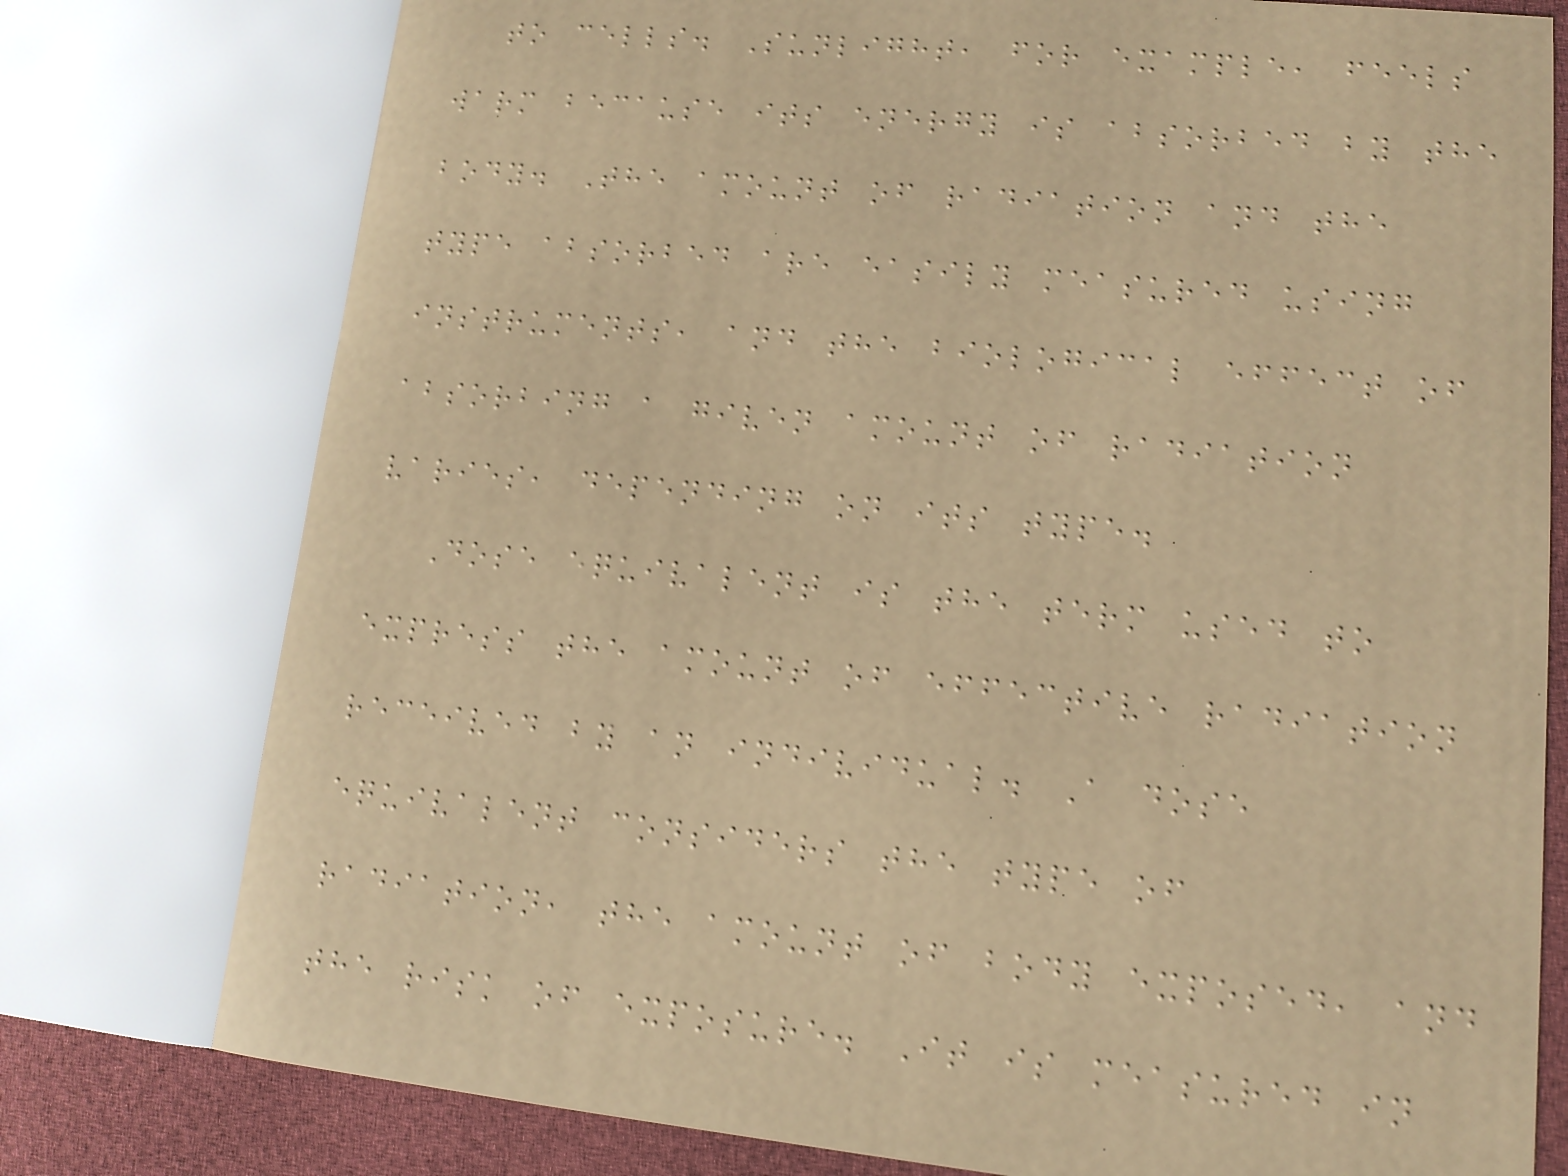to cells. Sunlight, for example, feels
warm because its energy is absorbed by the
body. The amount of radiation and the
type absorbed are easily measured using
instruments, and the biological effect of
absorbing a given amount of radiation
varies, depending on its type.
Dose equivalent is the term used to
express the amount of effective radiation
received by an individual. A dose
equivalent considers the type of
radiation, the amount of body exposed, and
the risk of exposure. It is measured in
